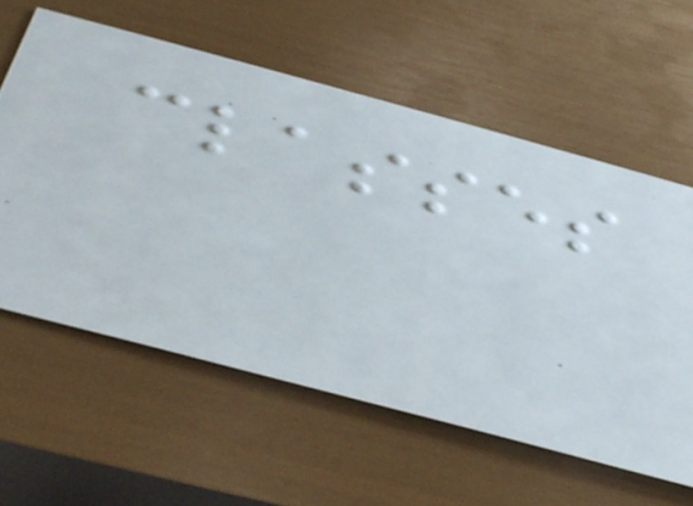classes
